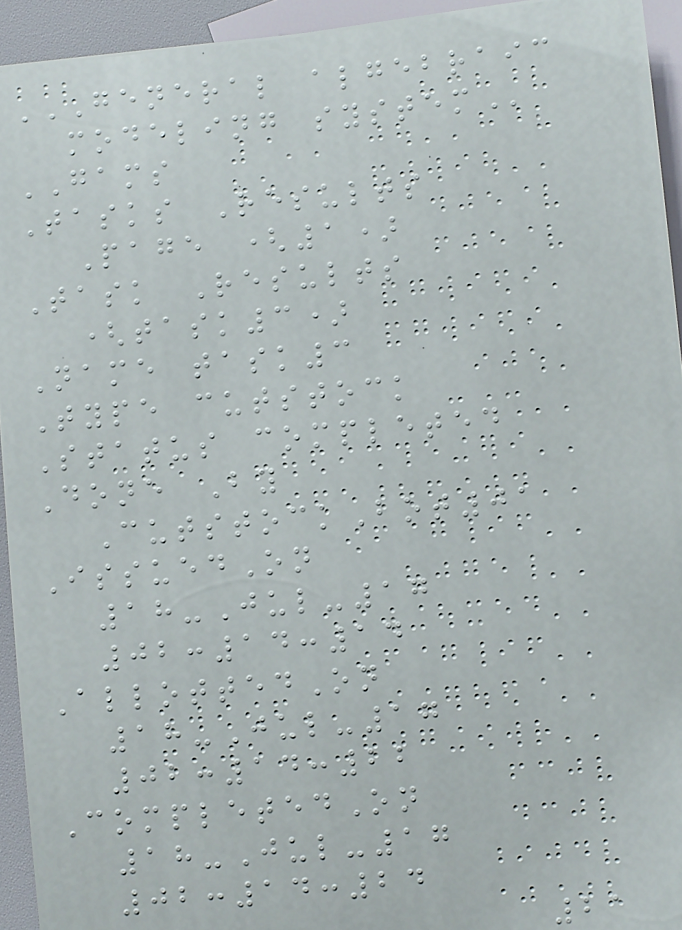GENERAL ALGEBRAIC
MODELING SYSTEM
GAMS
Tasks Results
Page (1)
Task Results
(task3)
Name task3
Type cutstock
Status completed
Done By
CutstockBot01
IssuedOn
18-Jul-17
02:14:14
AllottedOn
18-Jul-17
02:14:22
CompletedOn
18-Jul-17
02:14:24
21
